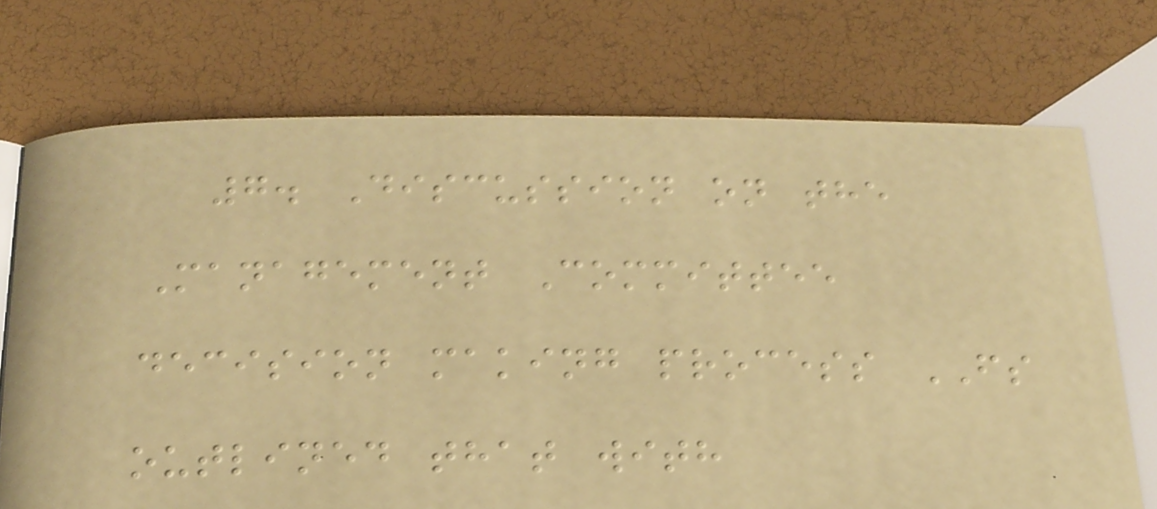7. Discussion on the
Management Committee
decision making process FS
outlined that with
